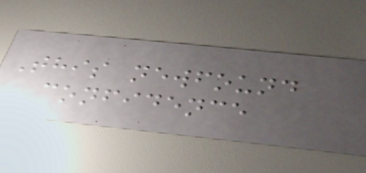This newfound
confidence
